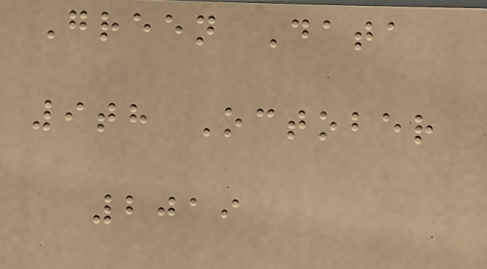Green Data
9th October
2019
